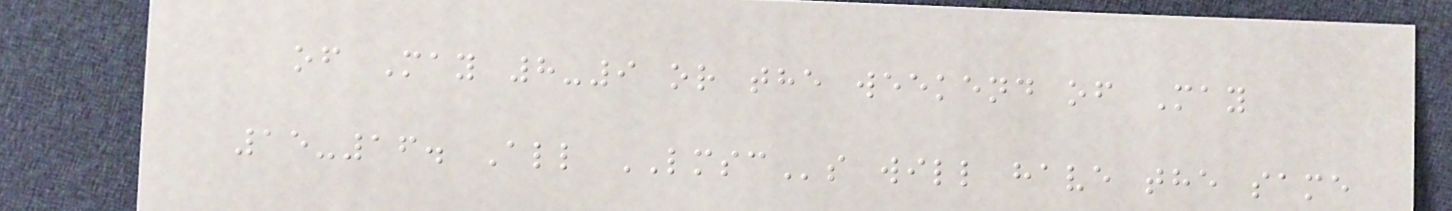of May 8-9 or the weekend of May
15-16. All LMSCs will have the same
